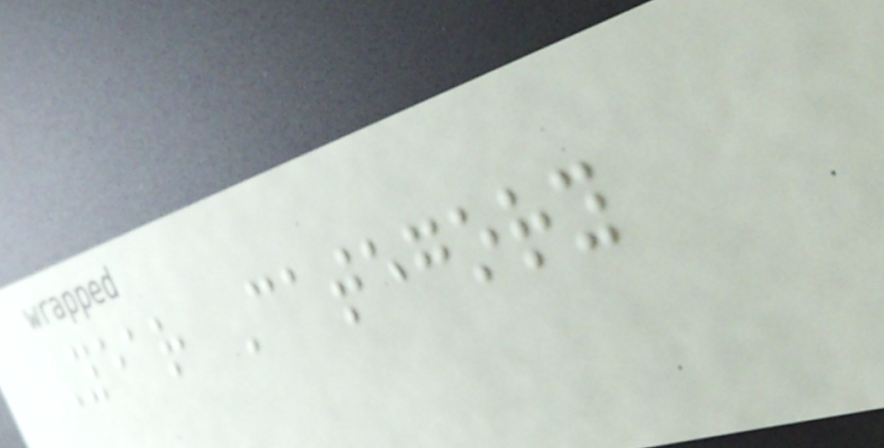Year Category
